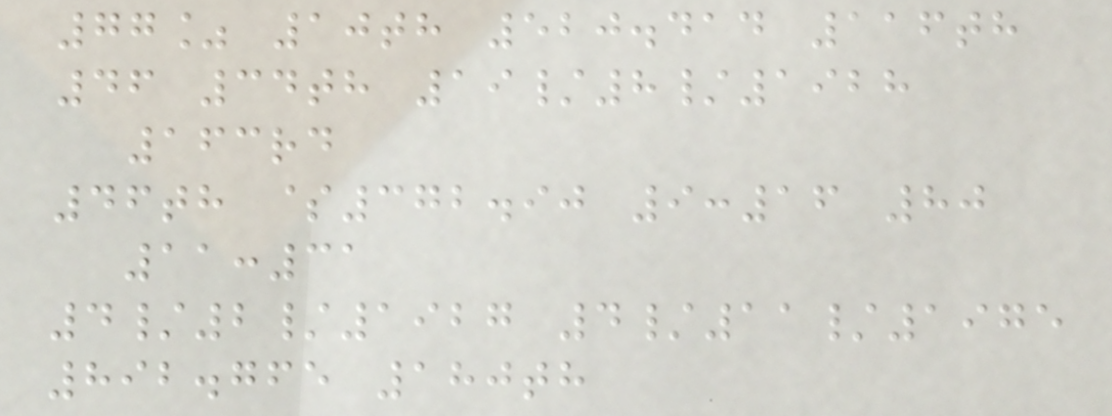77% 10th 520.414 116th
46 34th 19/8/1928
163rd
46th $372.90 9:16 80
11:31
4/2/1927 4/11/1975
892.765 180th
